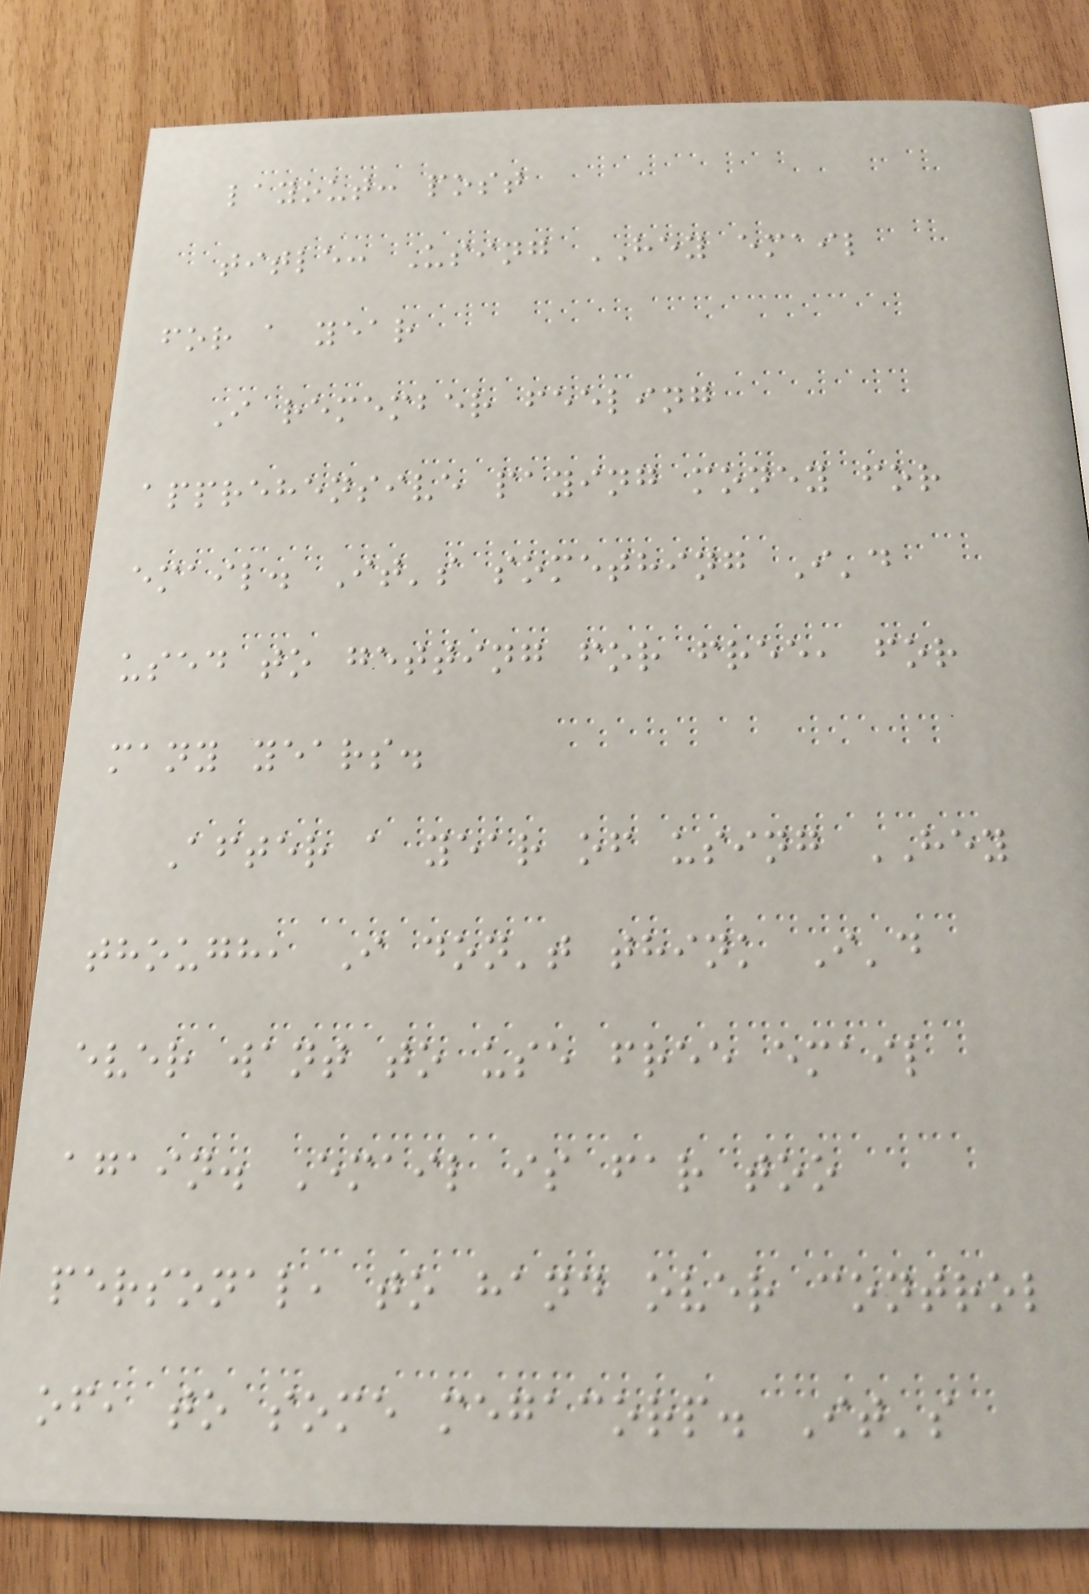layout: post
title: Using HEY email
for a year
I remember feeling
apprehensive paying money for
email. It's something I'd
used to getting for free, for
many years.
After a year of using HEY
though, I don't think I'd
ever want to use free email
again. Email is far too
personal, to hand over control
of, to some megacorp. It's
